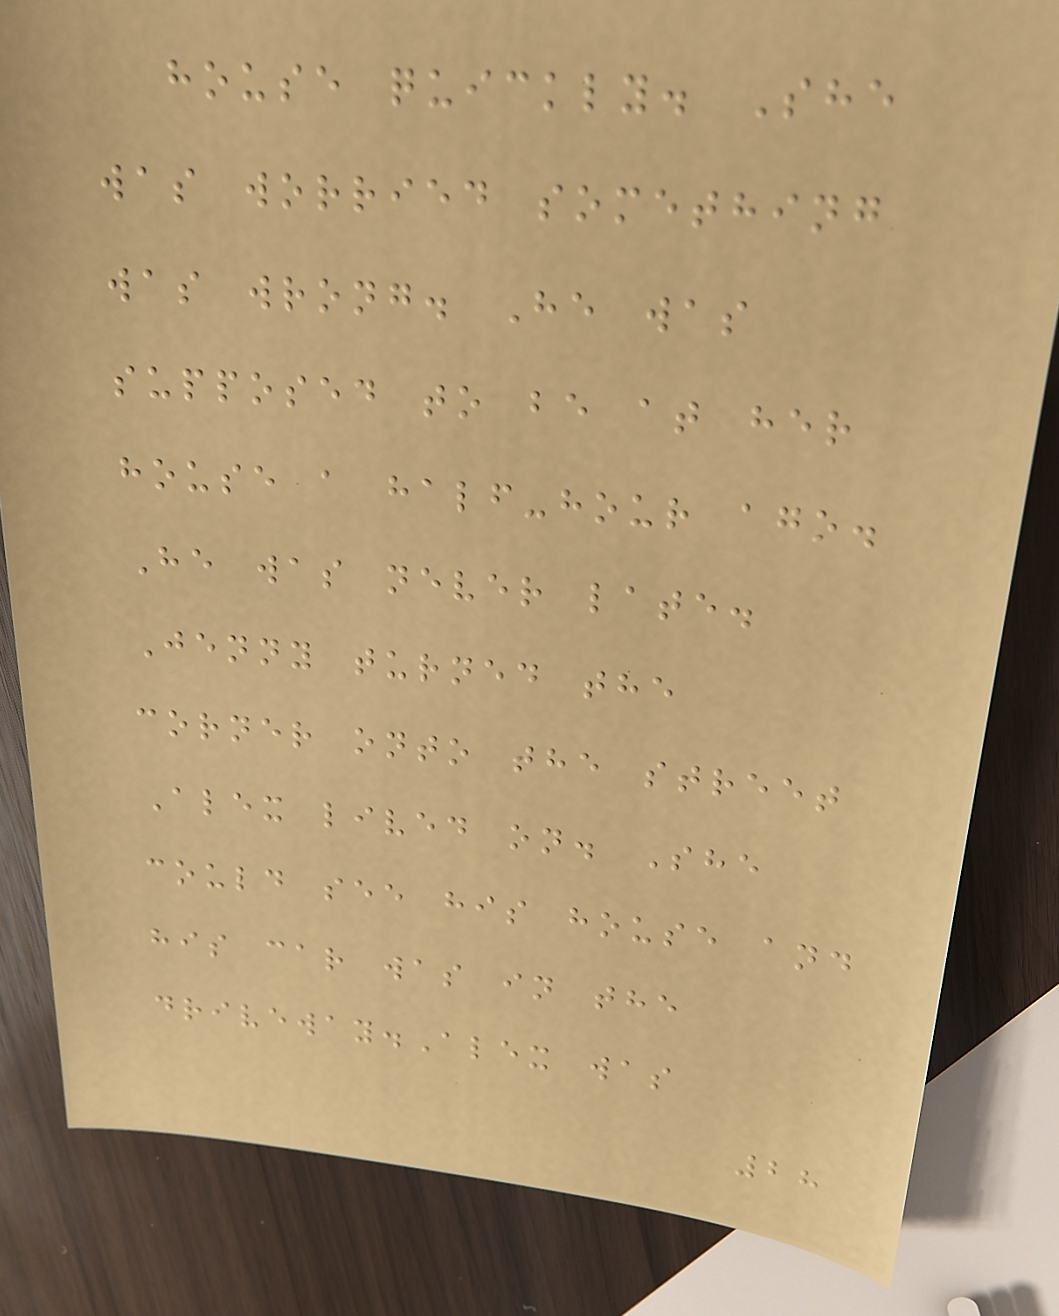house quickly. She
was worried something
was wrong. He was
supposed to be at her
house a half-hour ago.
He was never late.
Jenny turned the
corner onto the street
Alex lived on. She
could see his house and
his car was in the
driveway.Alex was
28
